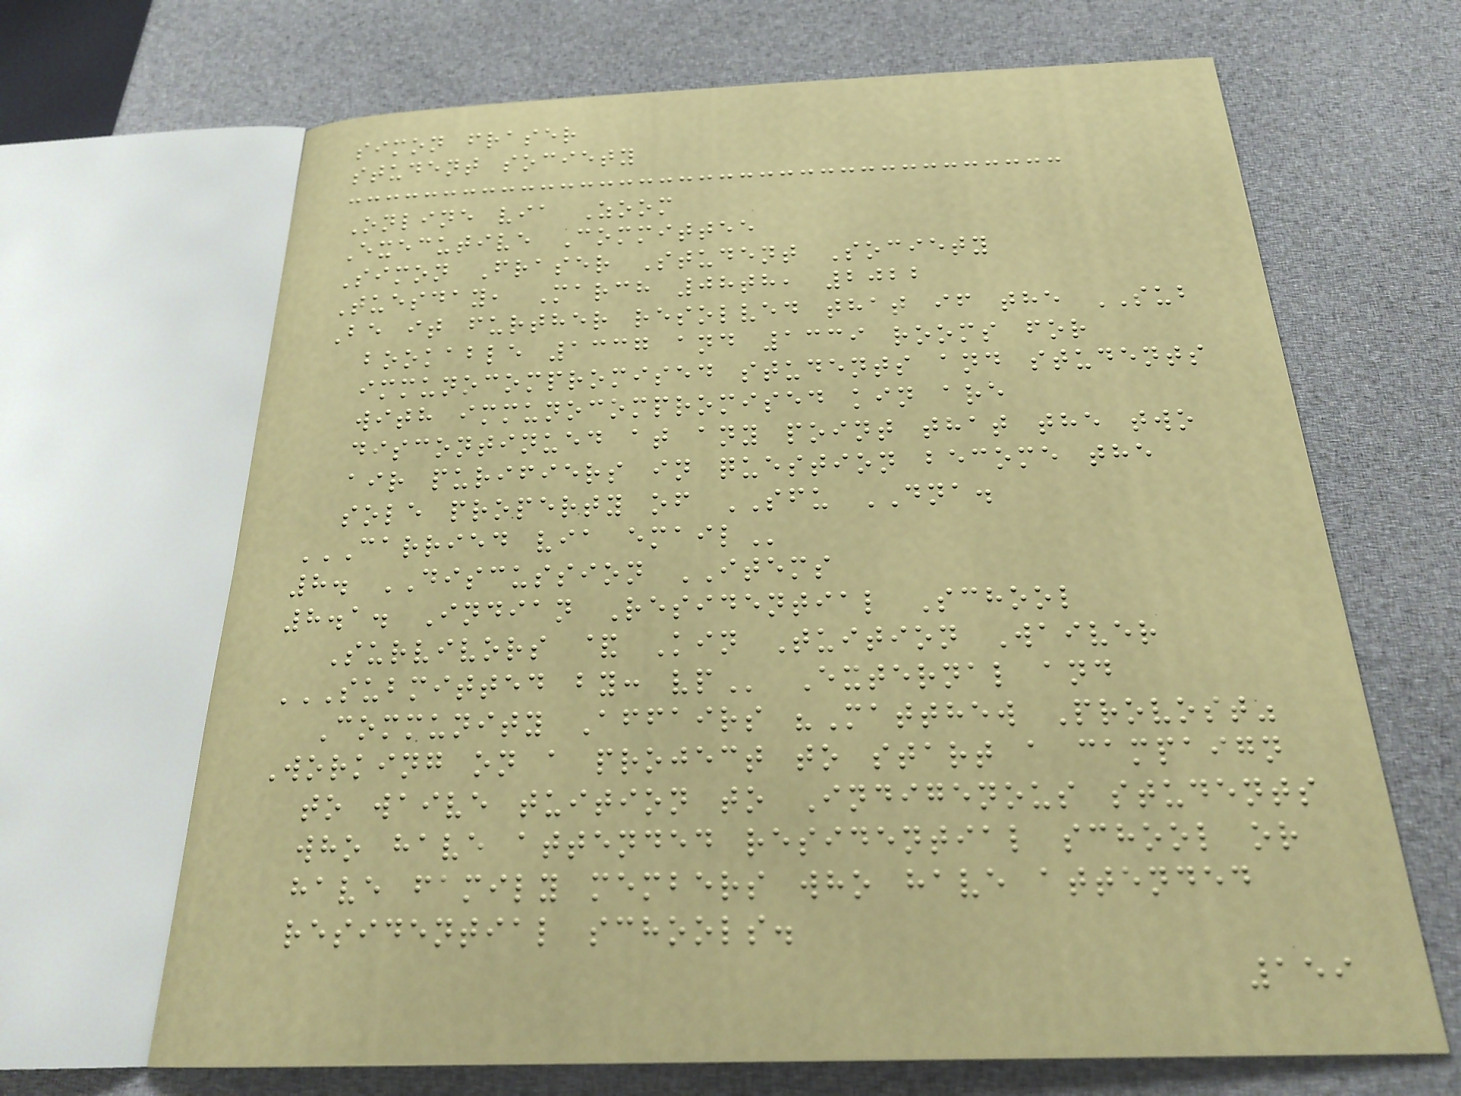simon fraser
student society
Online via Zoom
Executive Committee
Simon Fraser Student Society
Tuesday, March 08th, 2022
Be it further resolved that if the SUB
bookable 1337 and 1339 rooms for
immunocompromised students and students
with immunocompromised kin are
discontinued at any point that the two
air purifiers in question become the
sole property of SFU DNA.
CARRIED VIA EMAIL
8. DISCUSSION ITEMS
8.1. Indian Residential School
Survivors & Kin Tuition Waiver
SUBMITTED BY: VP External and
Community Affairs "Matthew Provost"
Working on a project to start a campaign
to waive tuition to Indigenous students
who have attended residential school or
have family members who have attended
residential schools.
159
